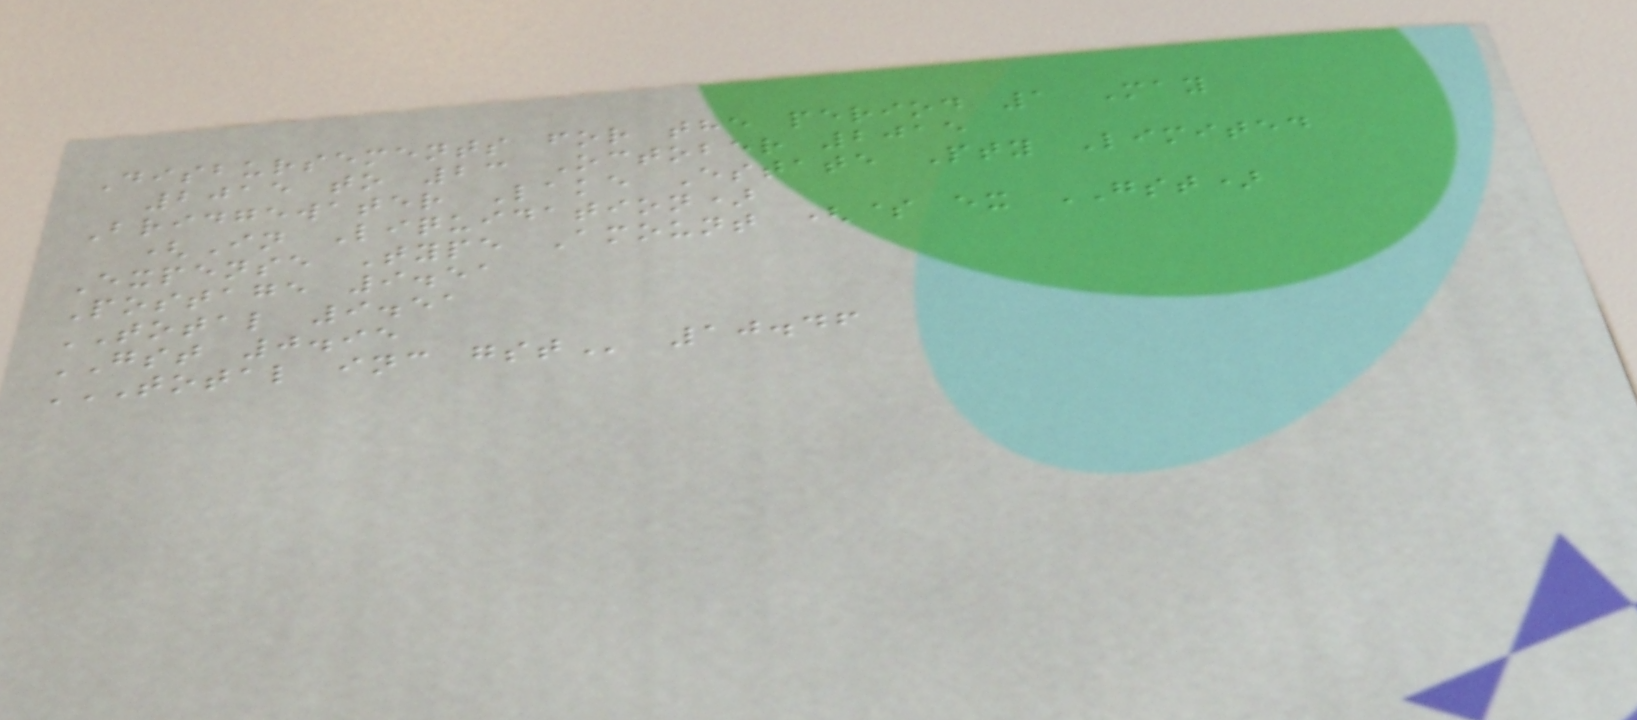Disbursements for the period 1 May
2015 to 23 October 2015
Bridgewater Lake Estate Pty Limited
(In Liquidation)
Expense Type Amount ($ ex GST)
Postage 9.51
TOTAL 9.51
GST 0.95
TOTAL INC GST 10.46
